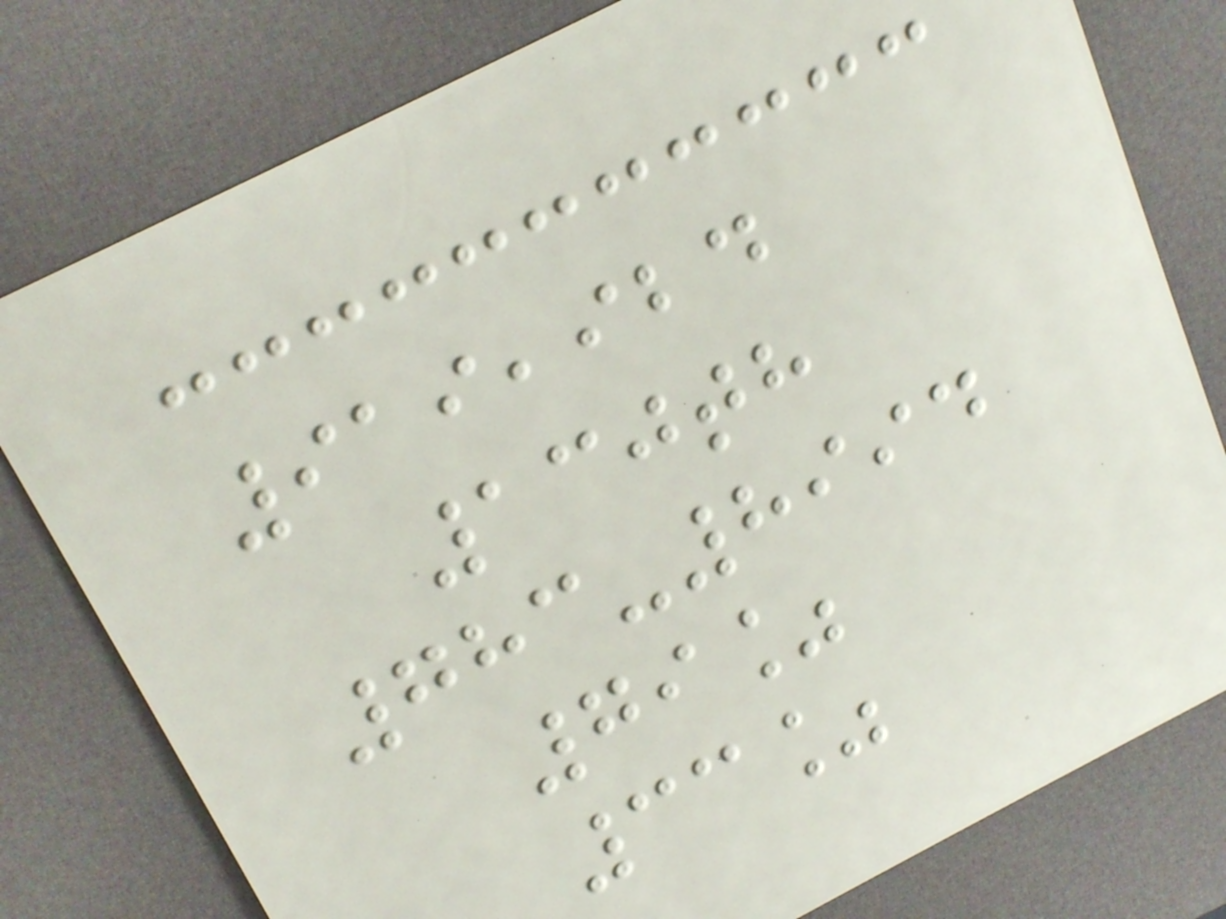919,924
130th
783-8994
79%
33%
